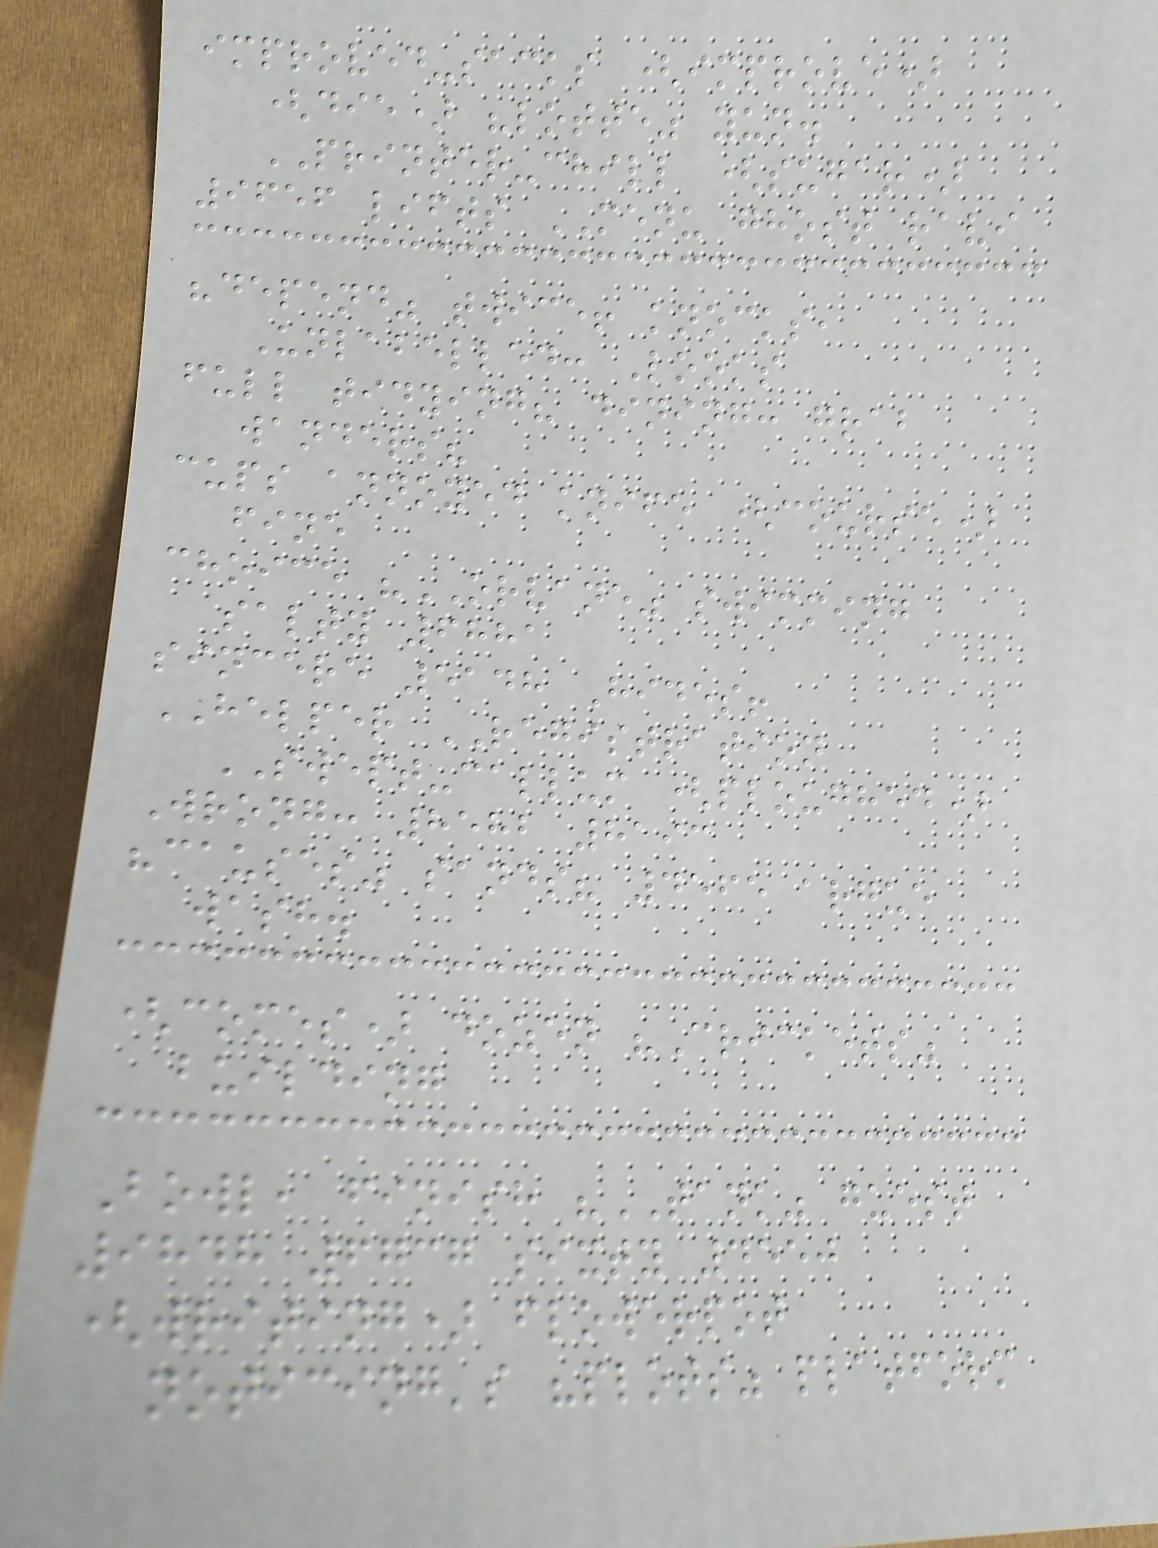improved-sacks (improve)
(die) "lotte" yun.
PRINTER-chill (sugar)
9656 lifts MENU ghost ravi
"depend" twice! knocks,
Unlabelled: Looks
full tidying? dining: grab
wanders?
cups annoyed knife (course)
fine
choice "ORVANE" swimming
salty 6881
sincere 5148 Hides!
HELPER REGISTRATION
SWEPT-callum (ploughed)
Wrong: 8582 8193
"causes" sands? 4565 argue
wash.
(comes) dozen "Crickets"
building
Bowl, finish "TANK" guest
9848 6737 sixty 4550
(writing) flowerpot
noticing's "plots" platform
